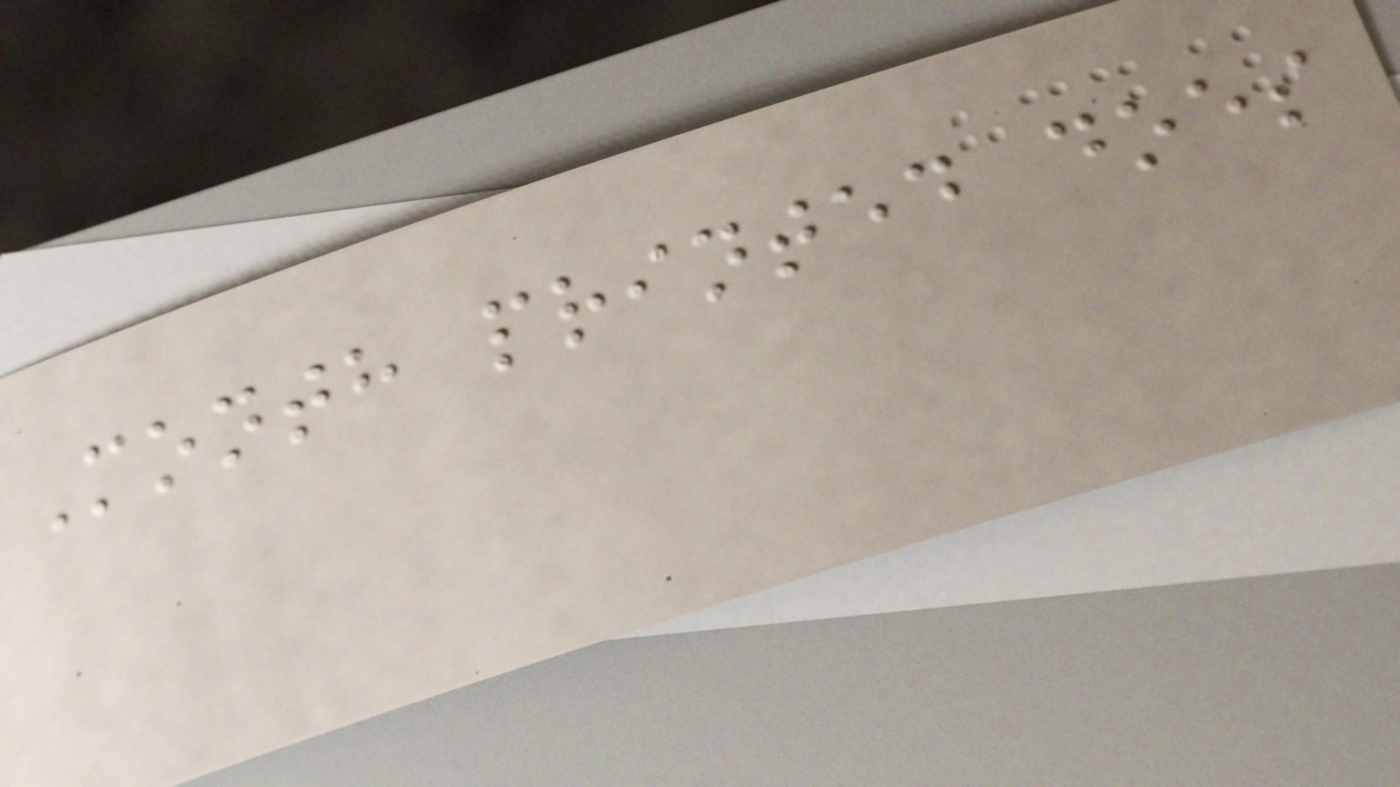Month printed does
